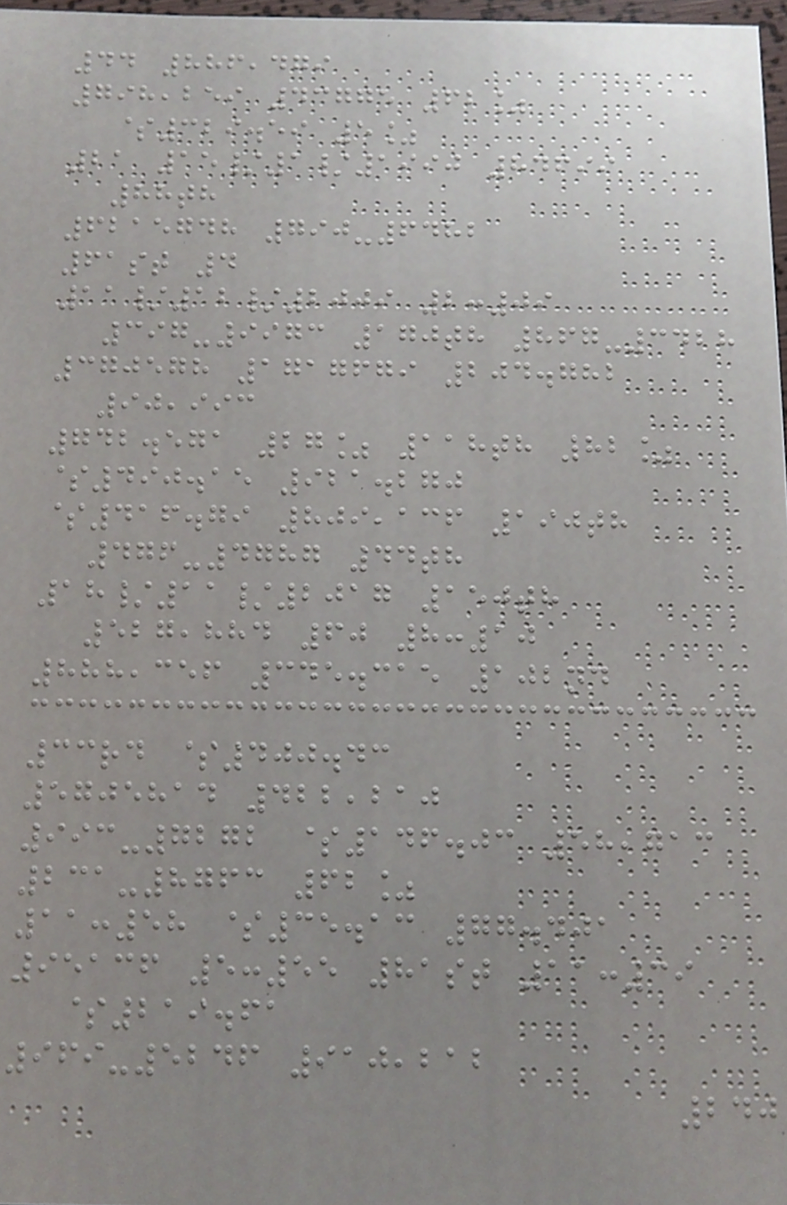44 886,479
798,259 43775 62%
$329.59 5%
21 15/1/1990 84699
88th
6215748 790-6482
61st 4
11/12/2009 2:09
397-9973 170th 867-3428
370578 1717679 204.782
90,993
742.571 27% 118th 82%
$490.15 921.270
$416.79 809,136 190th
476-4787 44th
18/11/2017 150th
527,884 60 8:10
888,356 345.315 102nd
33rd $400.43
5705814 422,210
993-7272 $146.03 58,713
231-8763 62%
11:58 $35.13 77.401
95136 5:55 81st 11:39
$219.61
969-5246 910,212
240
